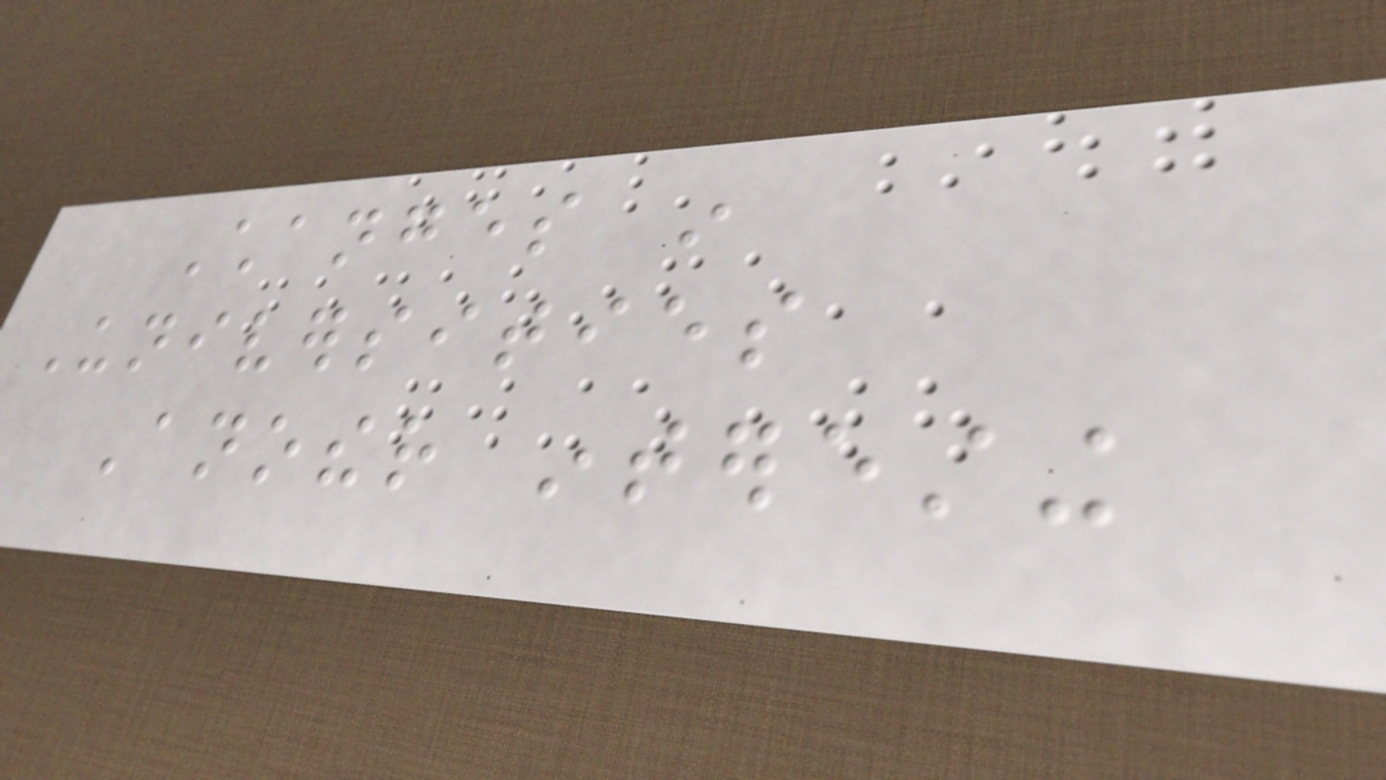Changes in
Universities
Another interesting
